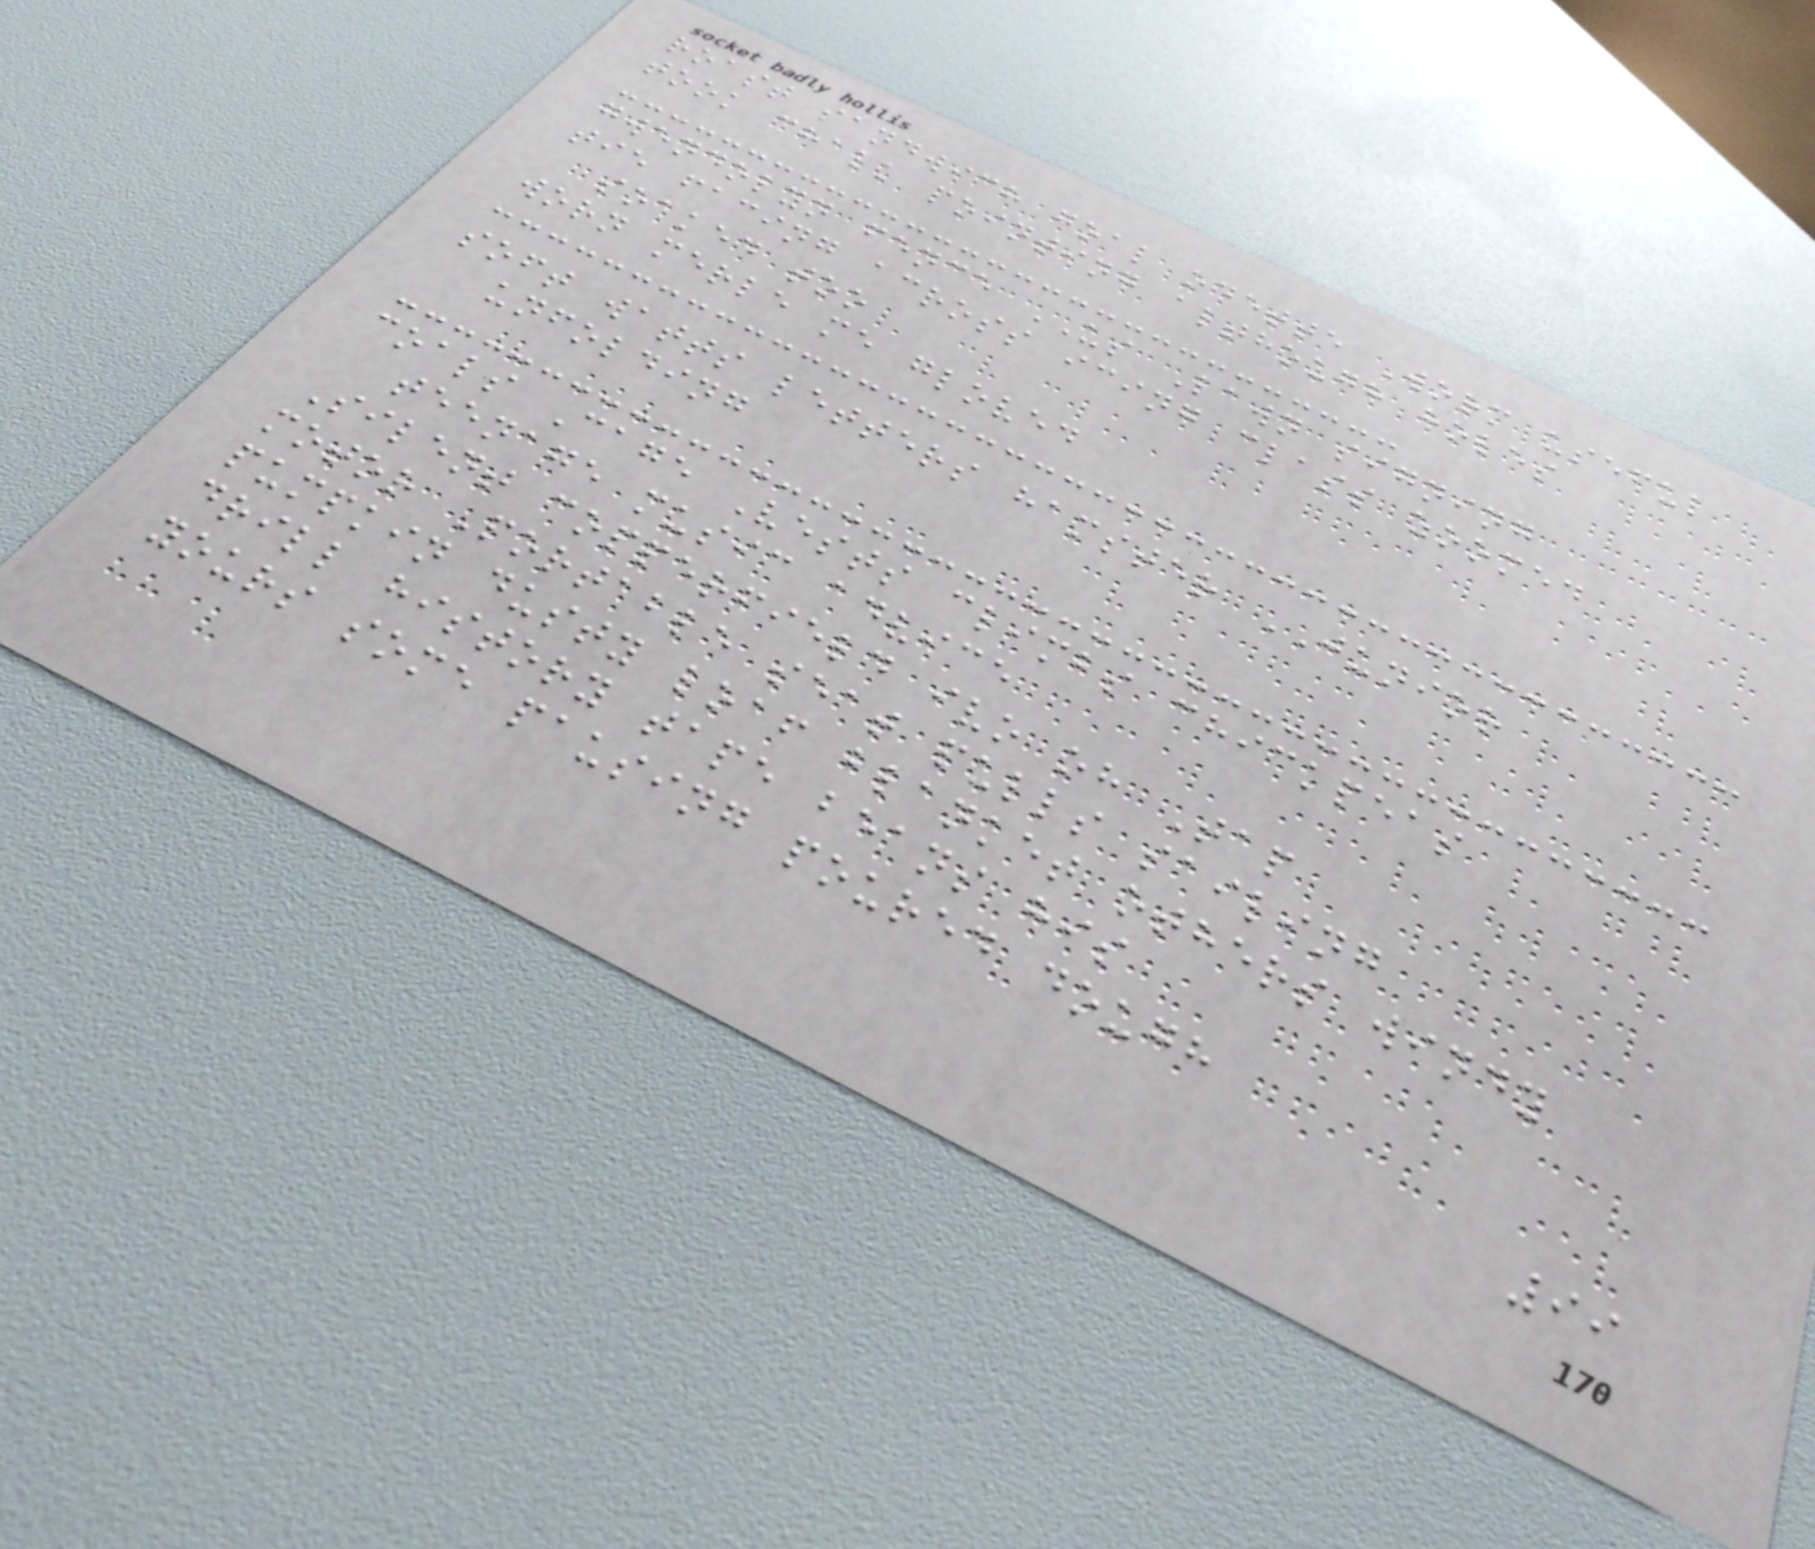roast sandwich goal odette Worm useful
took chalk pointing although holes
gwendolyn fence US Lawn signing
tie facing across icing class zoomed
soaked too
worn merle me gloved
soft watts letters hamster JUNIOR
unfolding
coals Cage Vests climbs chickpeas
teenage music advice
Silent copperfield ivo oh Tap
motor Portable seat pulls sailing
pumpkin dusty loaf blanket others windy
drill history tape beans his
yours some pausing poured dough
99
